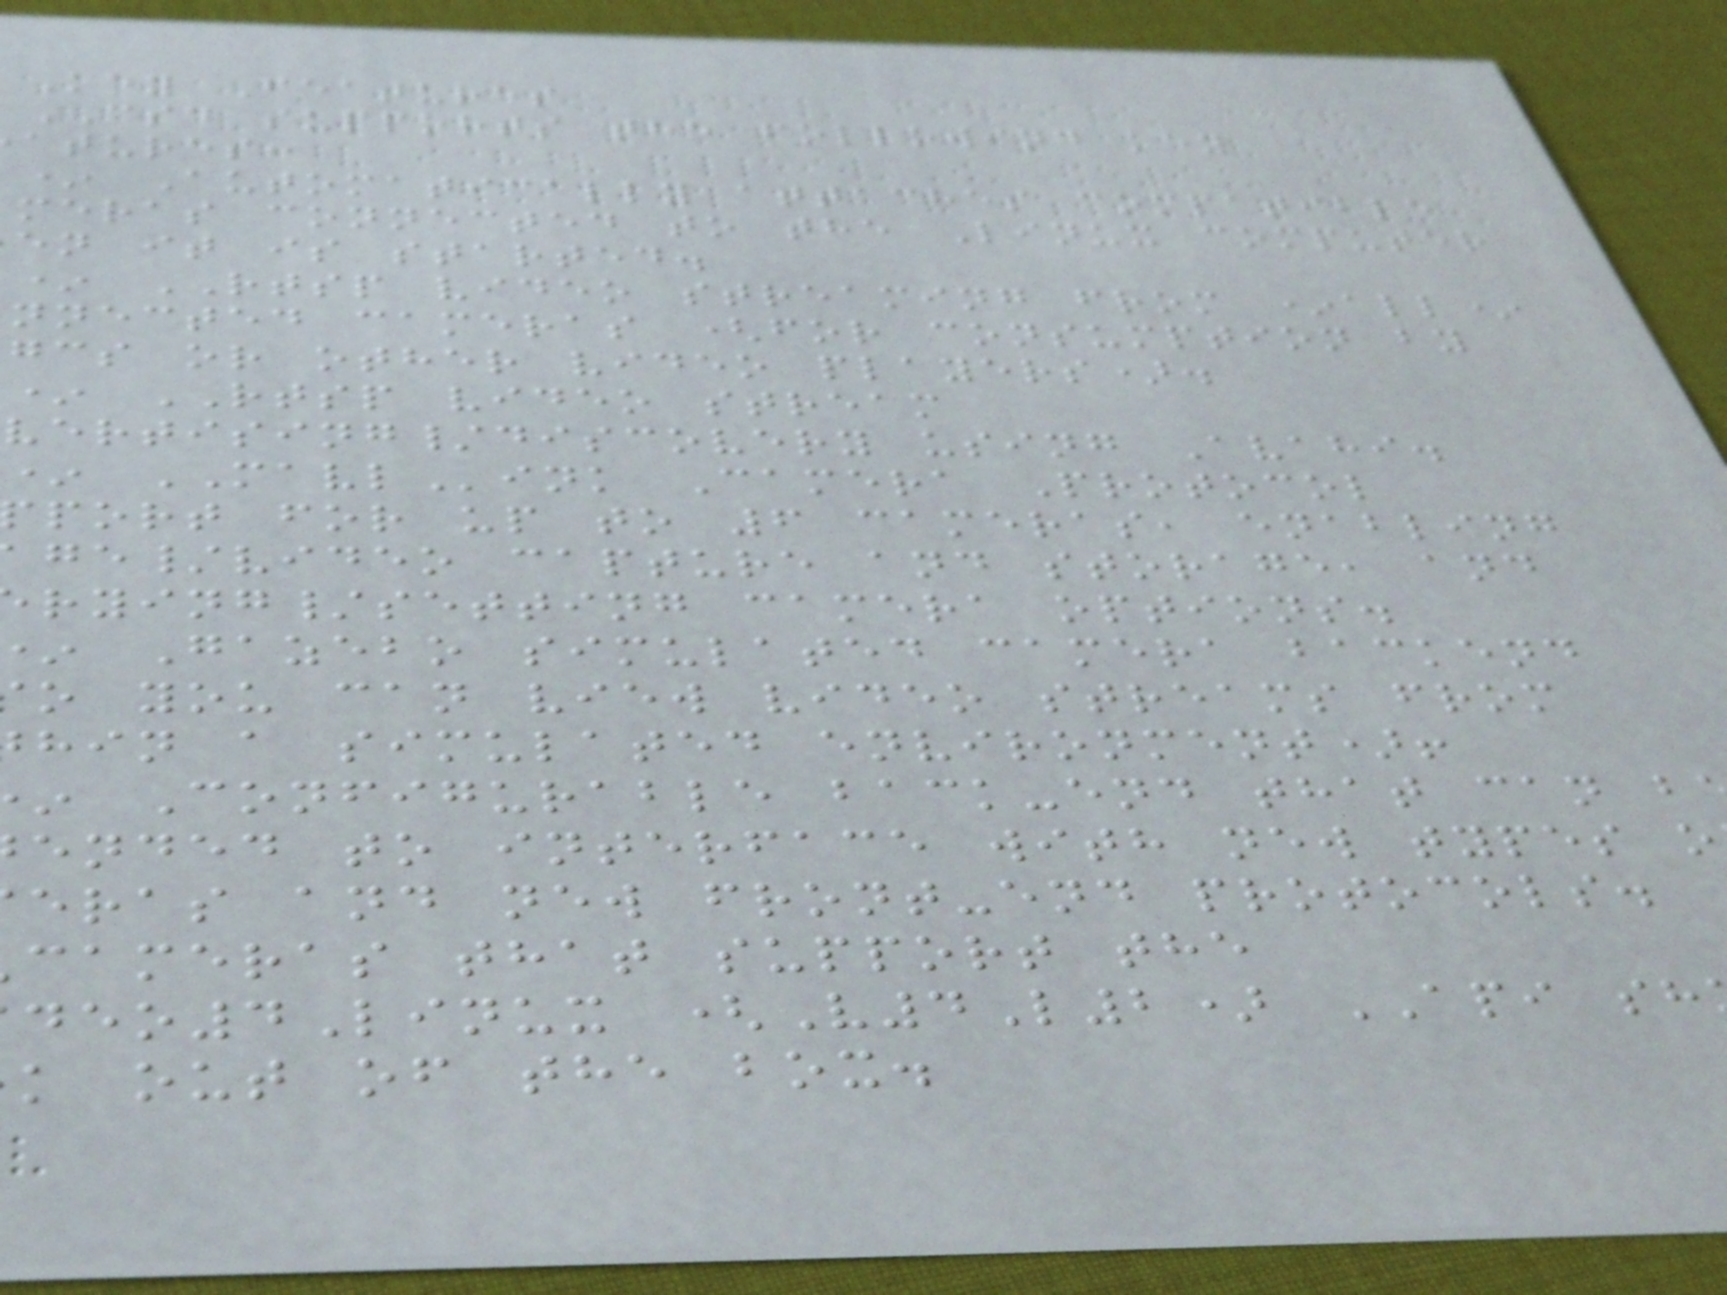Key Features
CSD supports the following key
atures:
* Automatically attaches compatible
meras connected to the Linux computer
en it is started.
* RTSP video streaming from *all*
nnected cameras (for consumption by
gcs or other video players).
* RTSP video stream
vertising/discovery using Avahi.
* MAVLink Camera Protocol
port for up to 6 cameras, enabling
ge/video capture and storage, and
rying/setting camera options.
Gazebo simulated camera backend
o you can view video streams from
hin a simulated environment)!
Configurable back-end that can b
ended to interface with new types o
eras and new front-end protocols.
cameras that support the
deo4Linux (V4L2) API sh
k out of the box.
